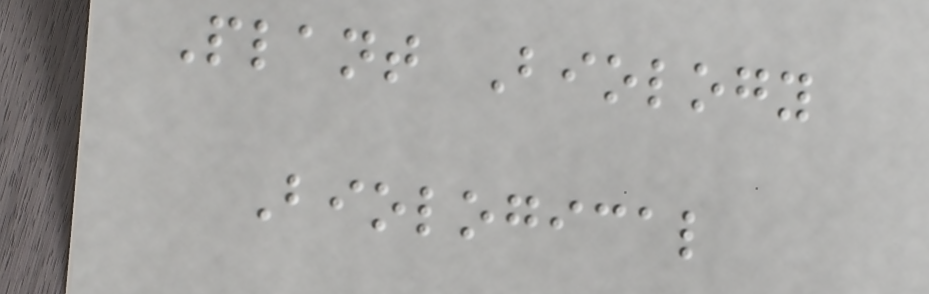Plant Biology
Biological
